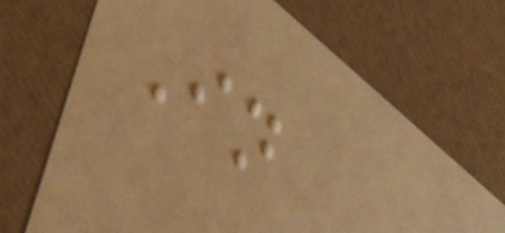In
